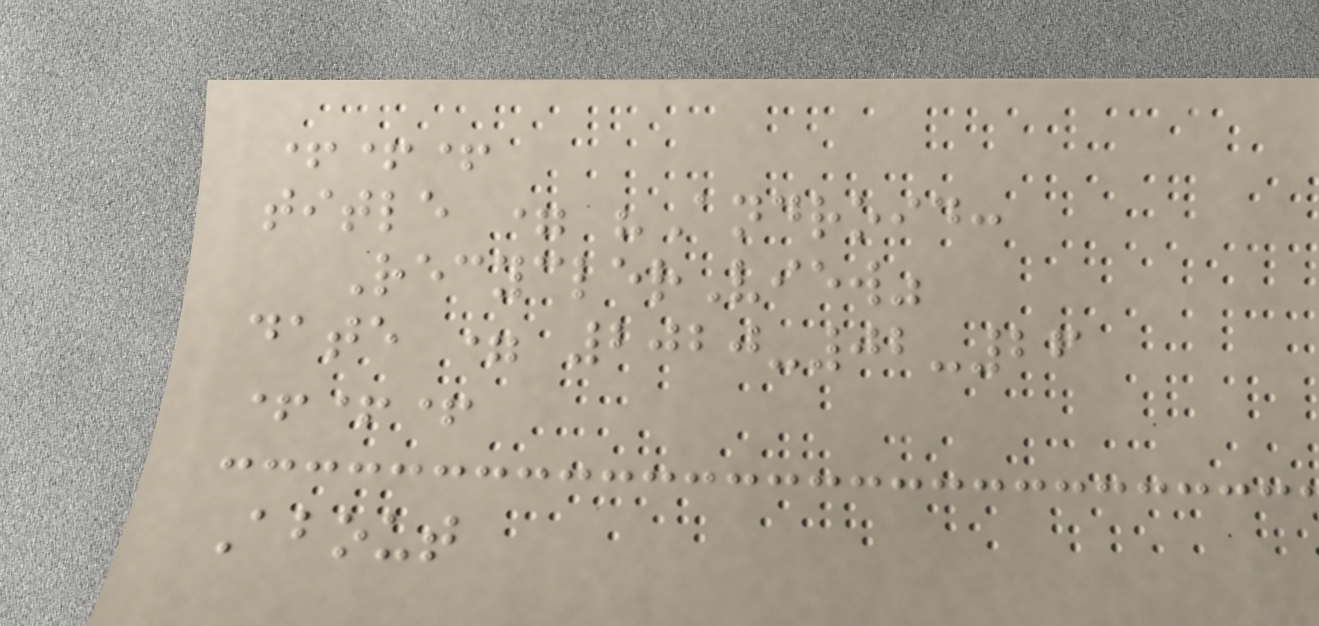+++
title = "Android:
RecyclerView"
date = 2020-02-26
+++
About
